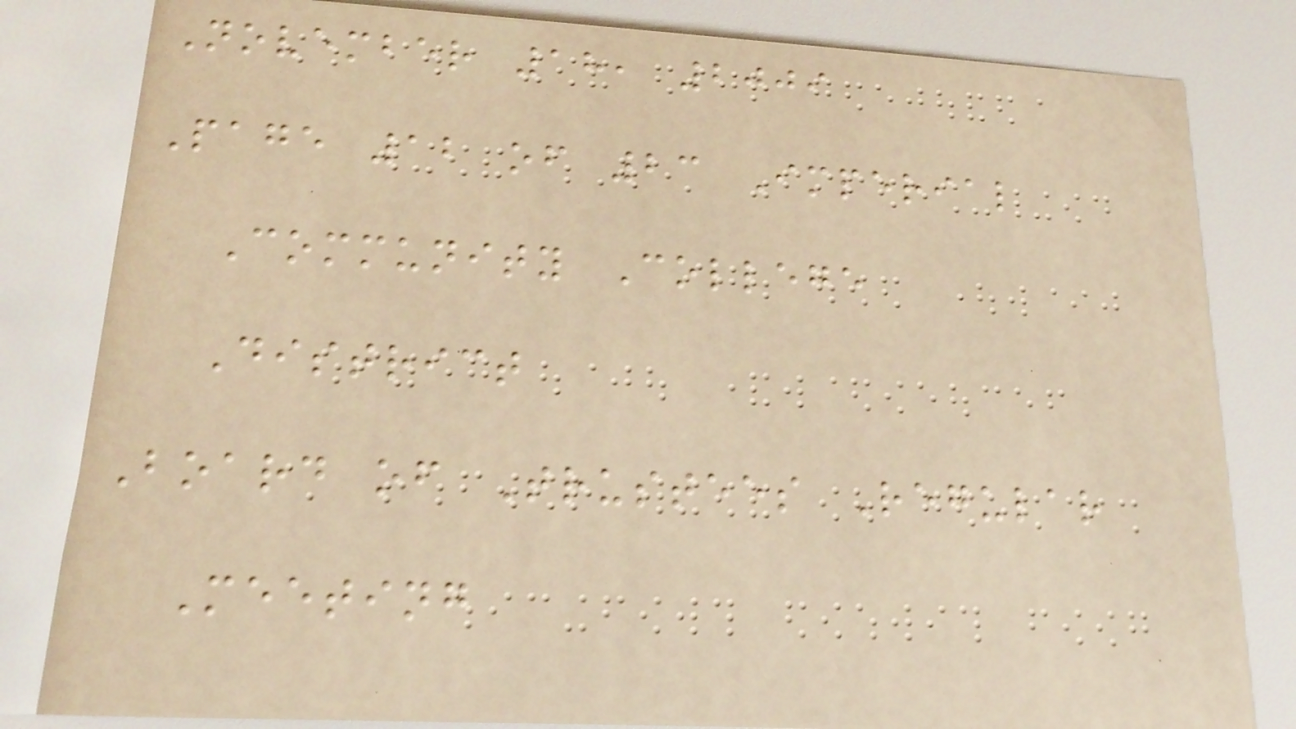November 18, 2009
Page 12 of 23 Imperial
Community College
District
Board of Trustees Regular
Meeting
